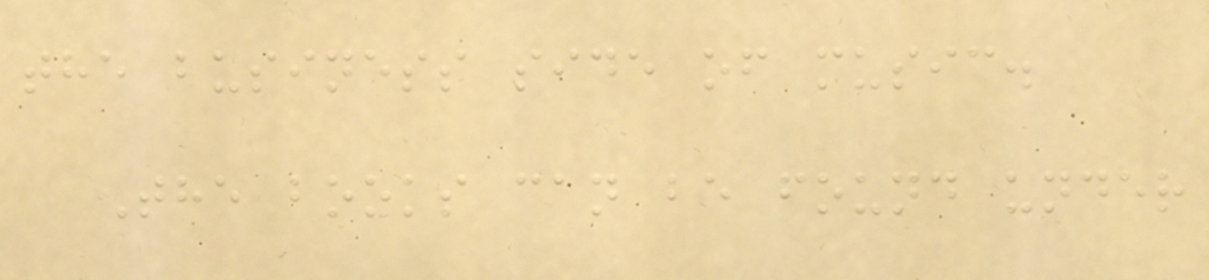the business side of music.
The books can be found under
